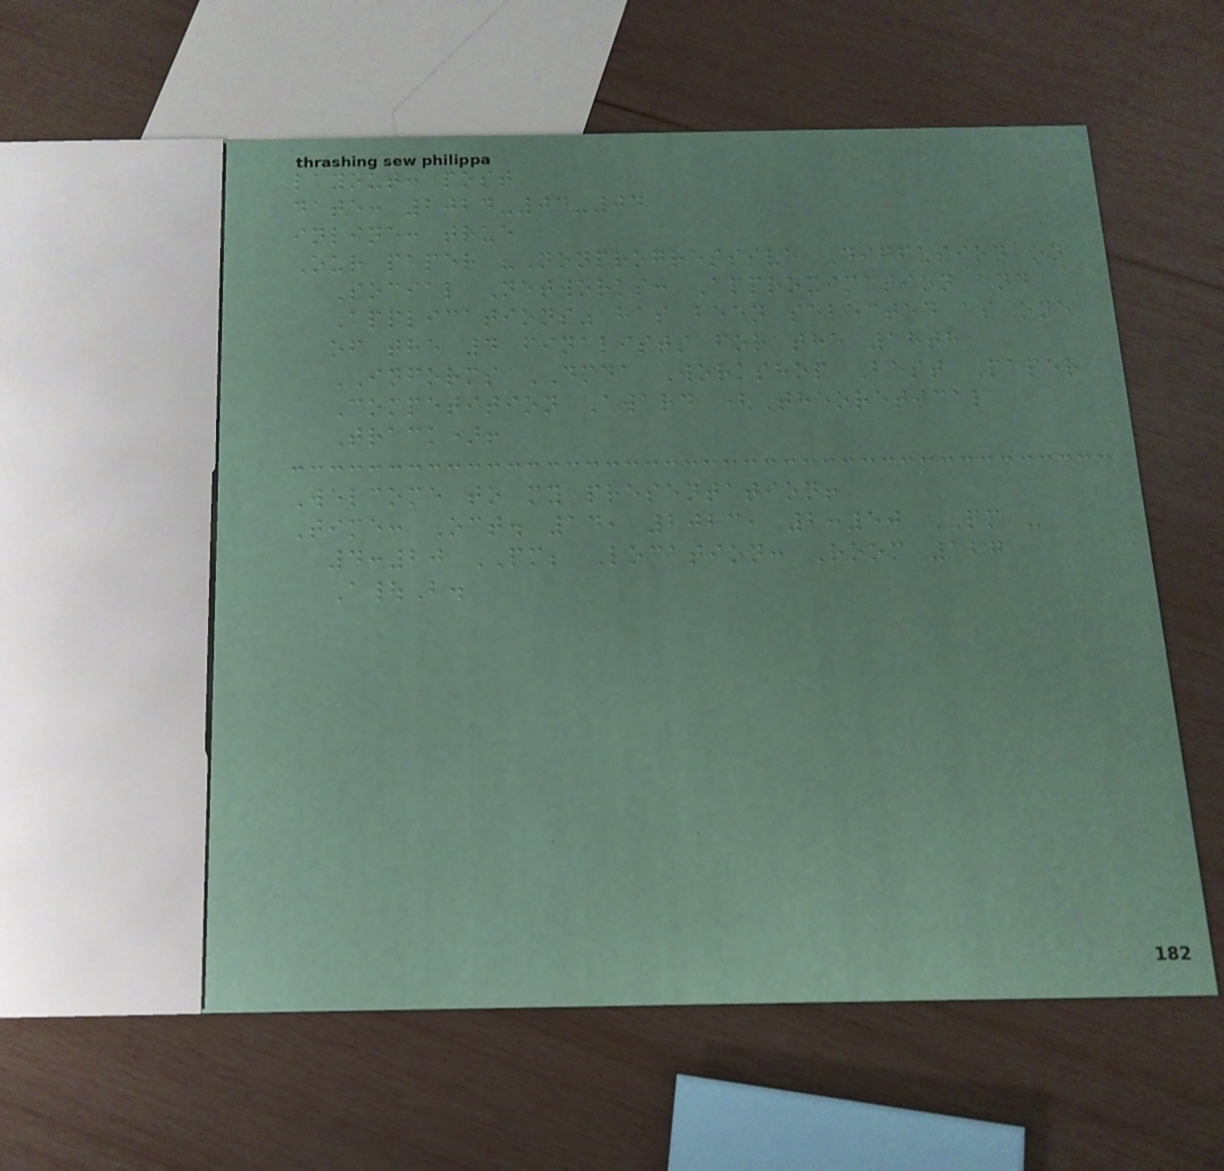layout: post
date: 2024-04-04
inline: true
Our paper "Nonprogressive Diffusion on
Social Networks: Approximation and
Applications" has been selected as one
of the 4 finalists for the 18th
INFORMS DMDA Workshop Best Paper
Competition Award (Theoretical
Track)!
Welcome to my presentation!
Time: Oct. 14, 2023, 2:50 PM -
4:20 PM; Location: Room 127
A|B.
